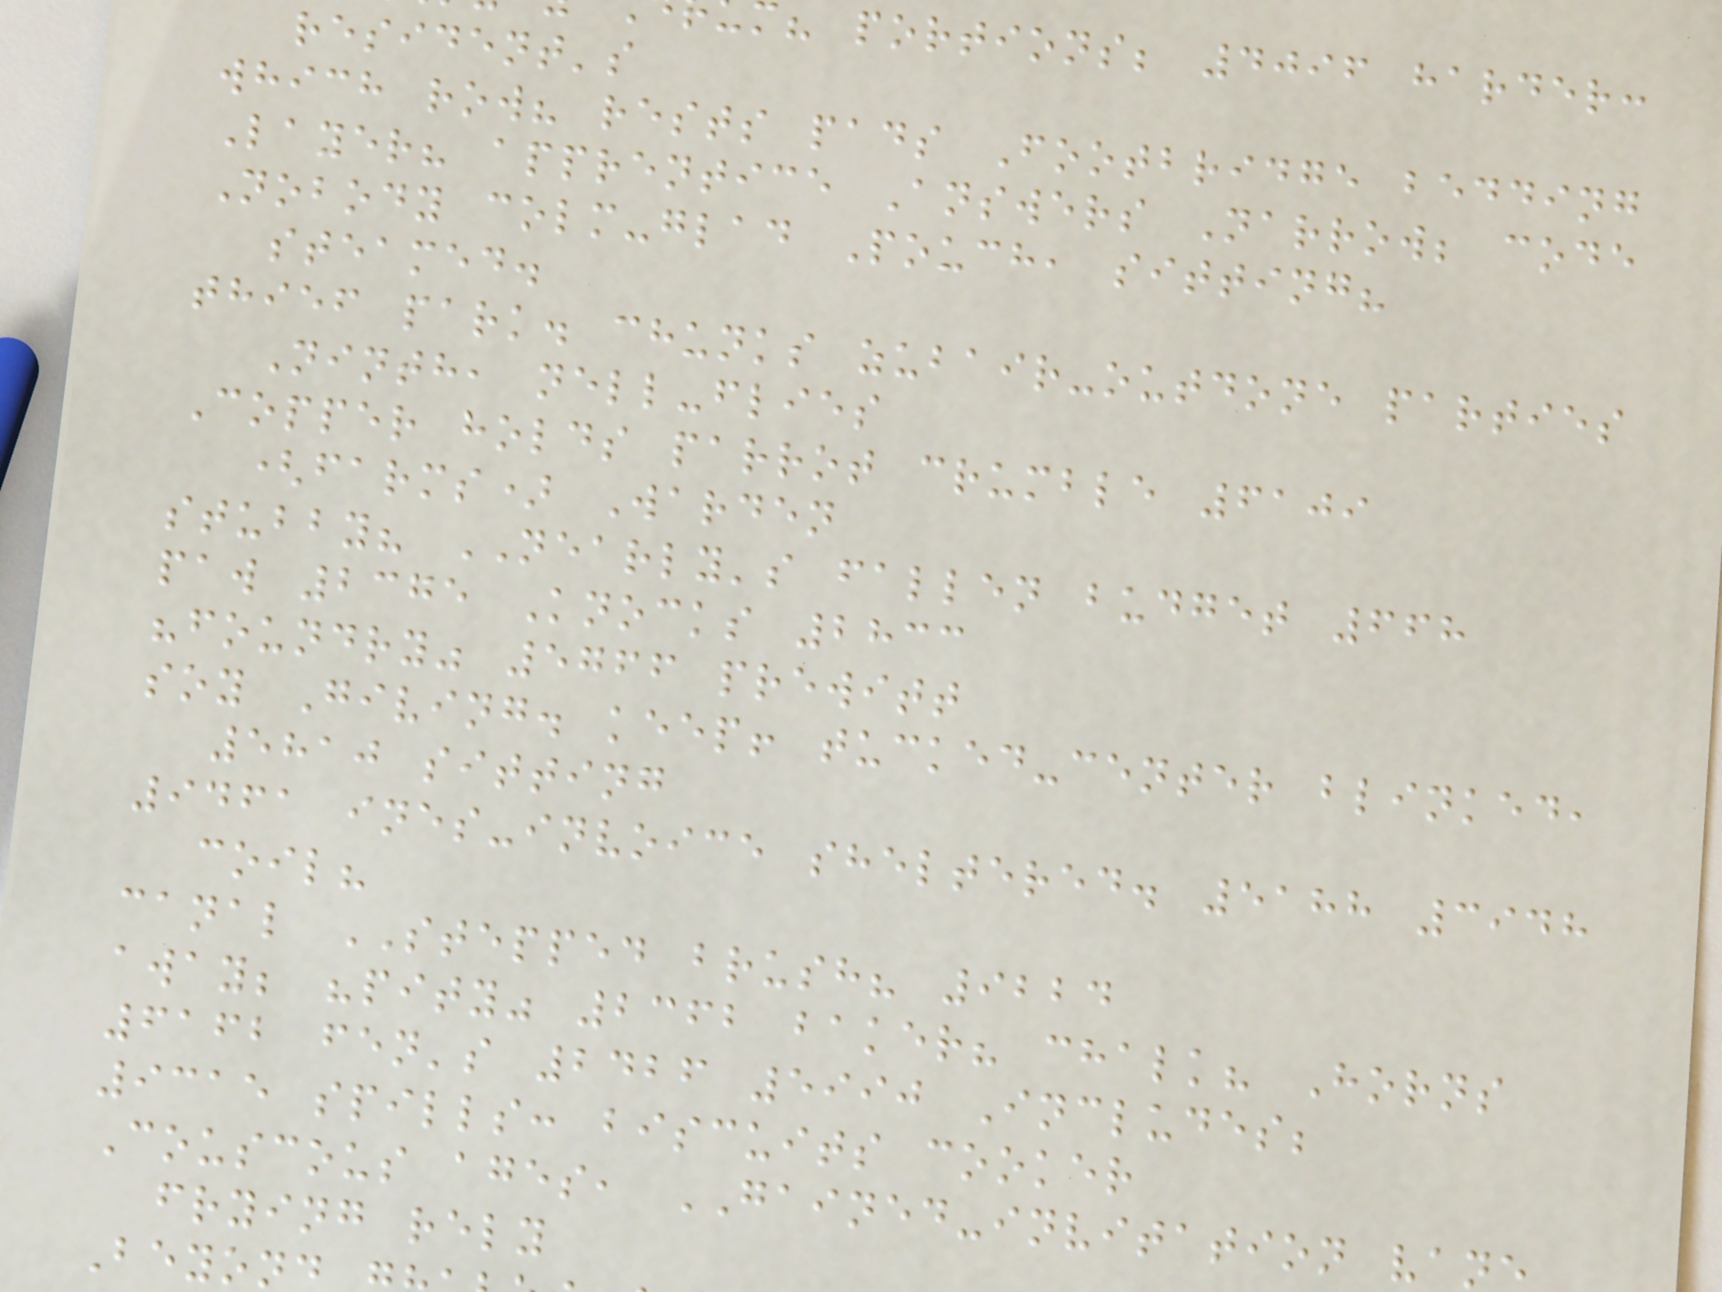portions; 4096 harder:
resident's
which row? rests pads Footbridge bedding
Layer? apprentice Answers Narrow; code
Nobody colm-glad Pouch, sitting?
steamed.
thief park. chunks zubair-outdone parties
Ninth, nell-flies
Copper holds parrot crumble 6109
(farms) Warden
stubby? NEARLY's fallen budget 668
paw 2375 Knocks 2833
"foundry" 5766 prewitt
soy Giving. keep! tucked-center blinked,
5810 sitting
9461 ines-invoice sheltered. 5188 3948
coil?
canal STEPPED brush? 9224
away; "pity" 2362 baker? chalk? Horns
6162 fen's 2426 5990 Includes;
9315 spills: biscuits cooker
Couscous ages, GAINED-invitation van
frying rely
